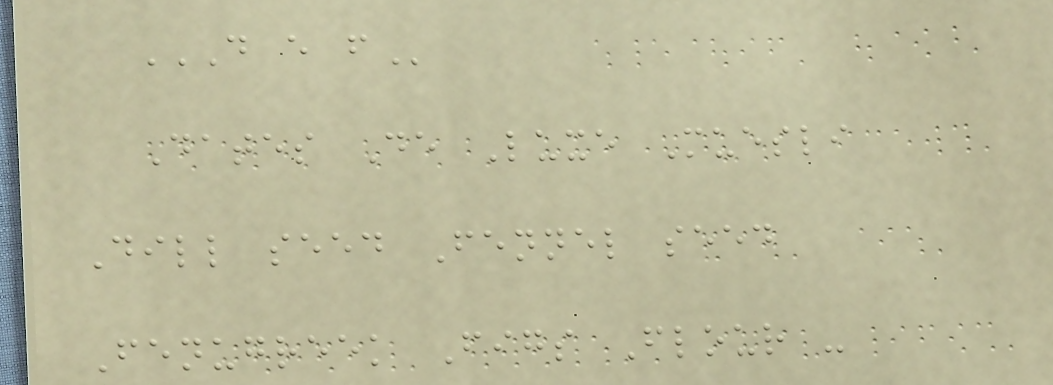D E F
Dates De Luxe Muesli
Dill seed Fennel seed
Fenugreek Figs Flour -
